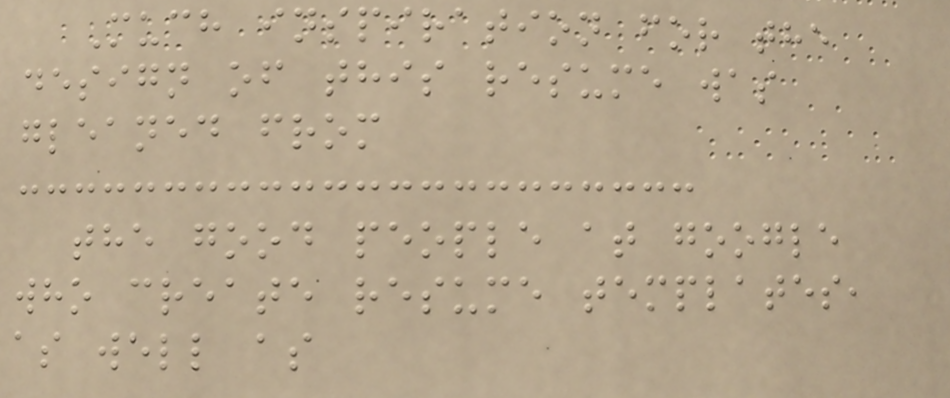Much inspiration for the
design of this resume was
gleaned from
the good people at google
who create resume templates,
as well as
